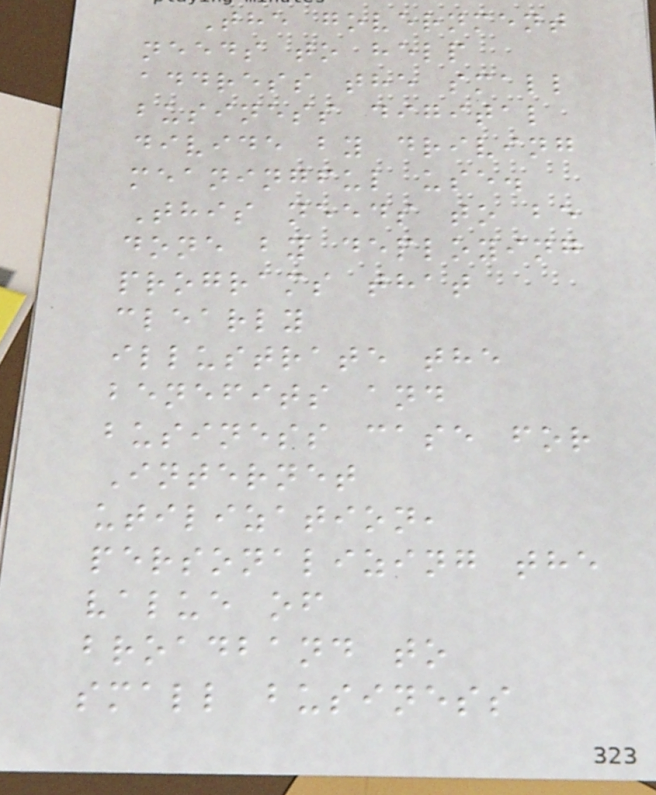The government
needs to help
address the small
business digital
divide by driving
meaningful use.
This needs to be
done by deploying
programs that
clearly
illustrate the
benefits and
business case for
Internet
utilization,
personalizing the
value of
broadband to
small business
